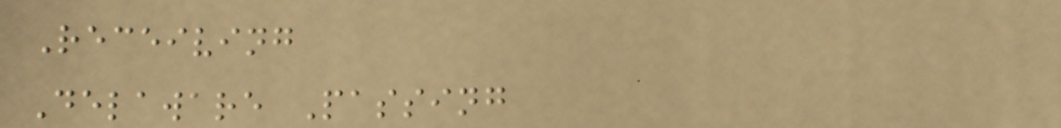Receiving
Delaware Passing
